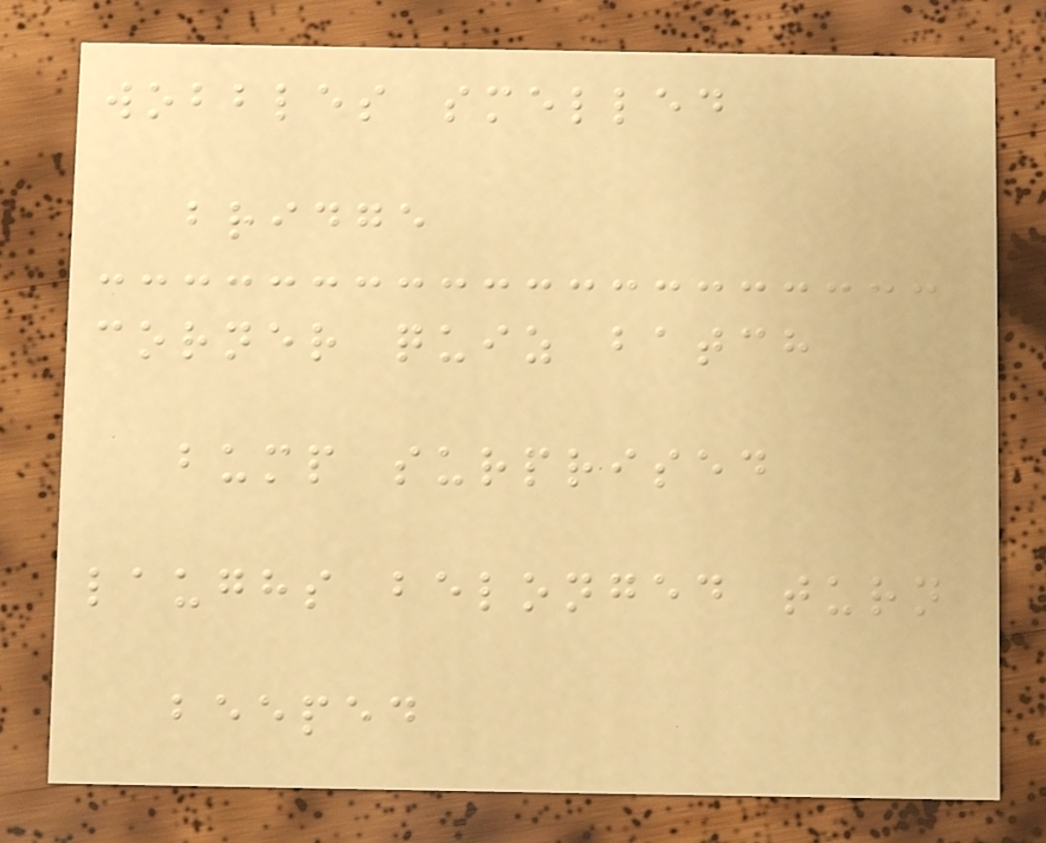wobbles smelled
bridge
corner quiz batch
bump surprised
laughs belonged turn
beeped
